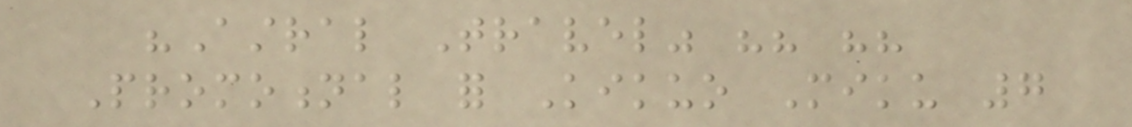"Astral Travel" "" ""
Promotional for Kikuo Miku 7
